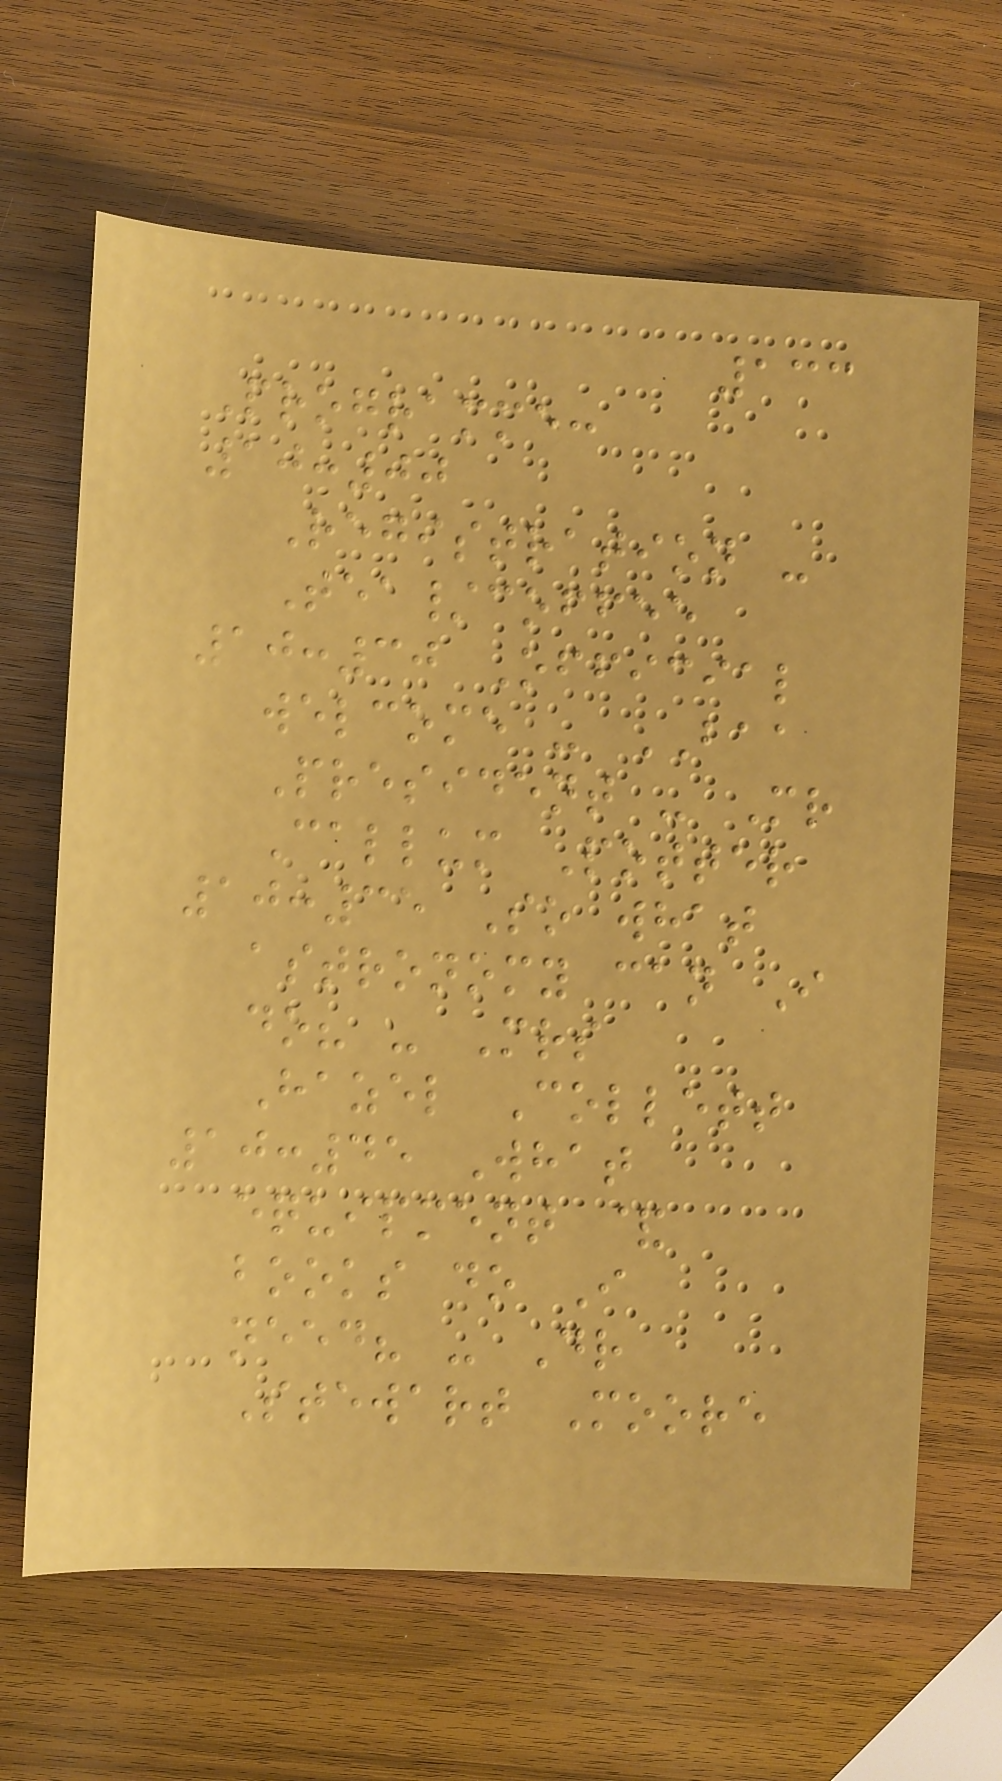133
Programme:
10:00
Registration -
Tea/coffee
10:30 Official
welcome - BAA
President - Mr
Callum Potter
10:35 So what
astronomy can I
do? - Mrs
Hazel Collett
10:45 What
equipment &
books do I
need? - Dr
Stewart Moore
